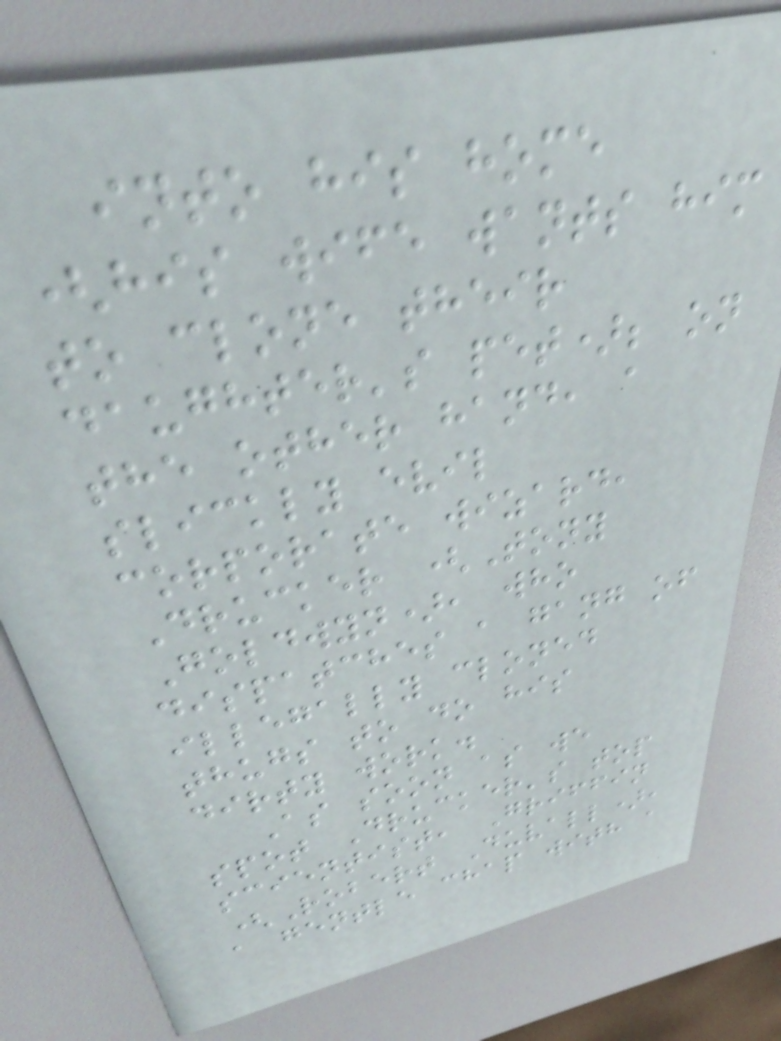into his home
(his wife wants him
to clone their
daughter's pet); on
the other hand, a
slickly evil
corporate wizard,
Drucker (Tony
Goldwyn), who
dispatches a gang of
illegally cloned
thugs to do his
dirty work.
As soon as we
spot Drucker's top
scientist, Griffin
(Robert Duvall),
a gentle chap with a
